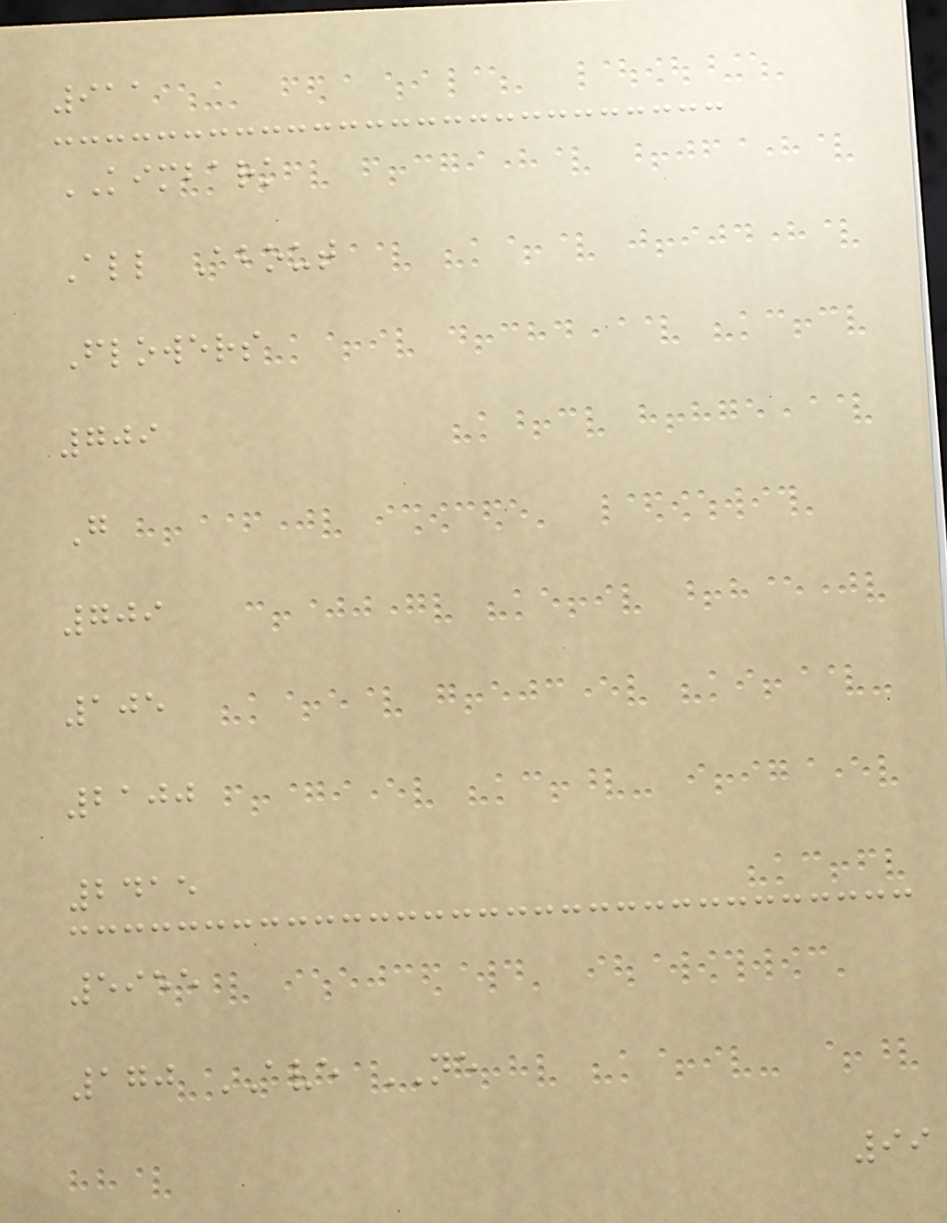911
KIMBARK
All About
Flowers
709
G
709
105
2100
2415
5955
170 AVE NE
99
